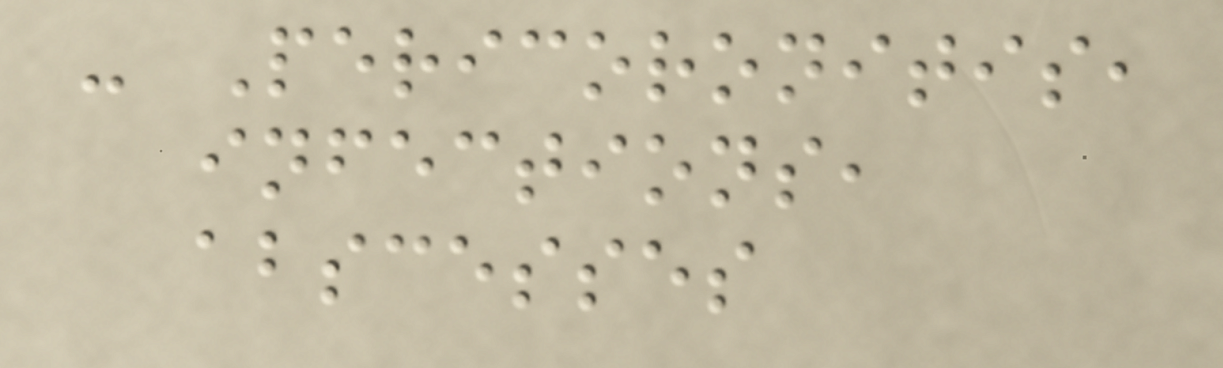- Pericoronitis,
infections,
abscesses
